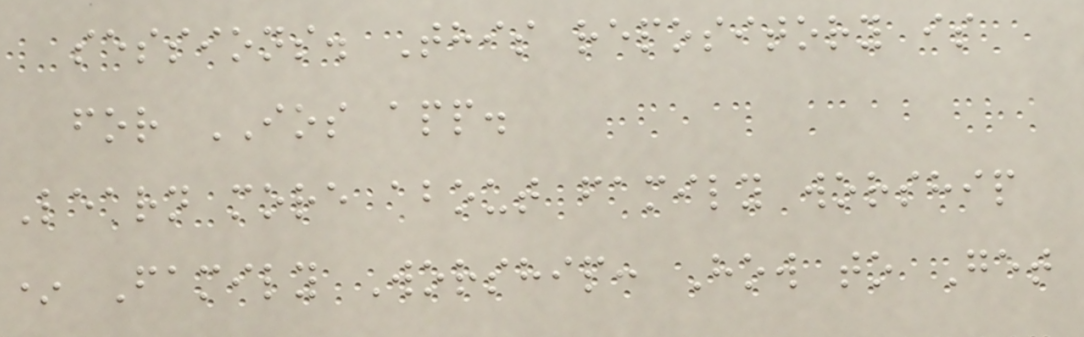sessions. This repository is
for IOS app.
Learn more about family worship
* Family Worship: How to Get
